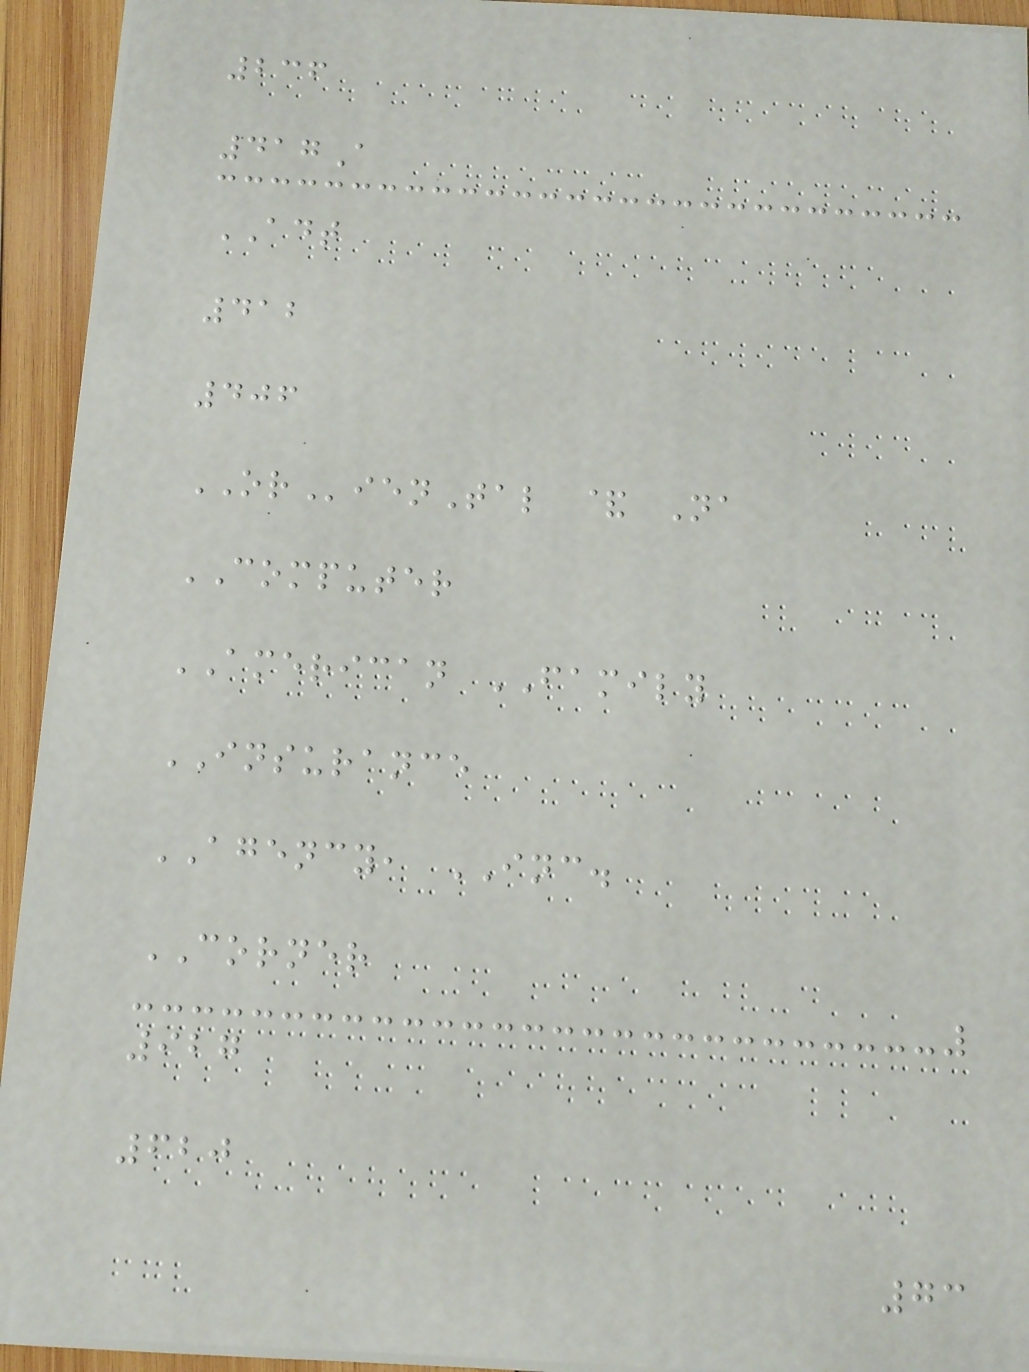236
417A
ADT
412
406
ORienTal & Na
COMPUTER
AMERICAN FAMILY
INSURANCE
AGENCY, INC.
CORNER
927
620
73
